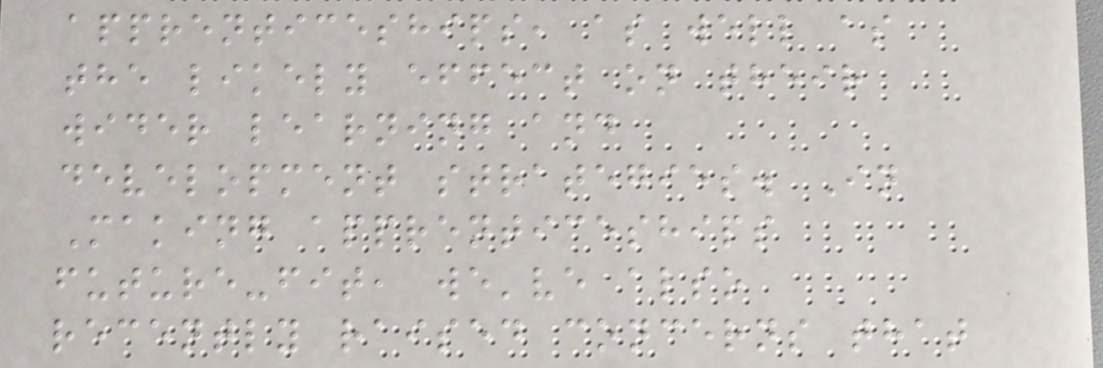apprenticeships, as well as
the likely effect on their
wider learning and
development strategies. In
Making apprenticeships
future-fit, we've also
recently raised concerns that
